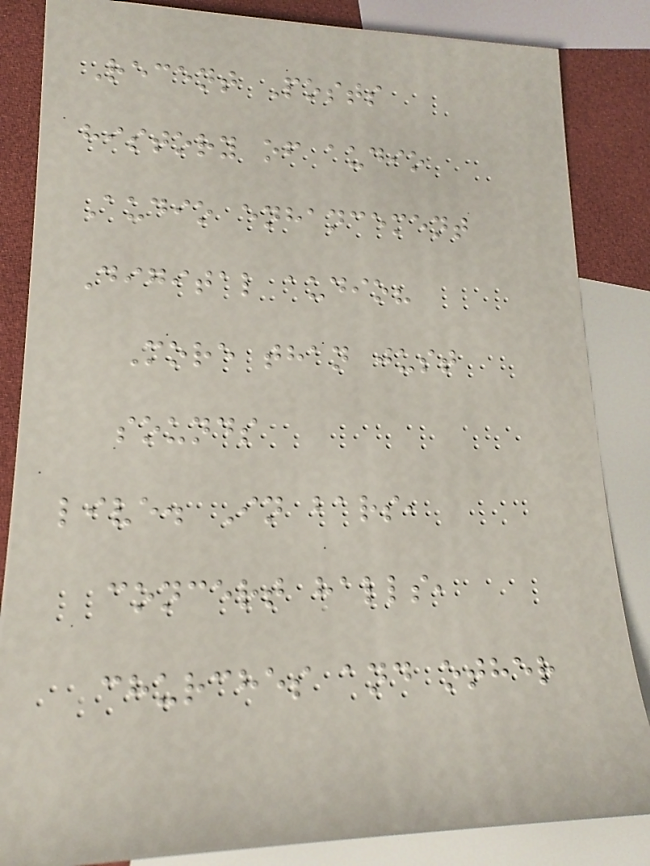Recent Posts
history of audio
Audio enhancement
Digital audio?
More than just
sounds
live. In bars,
concert halls,
churches and other
